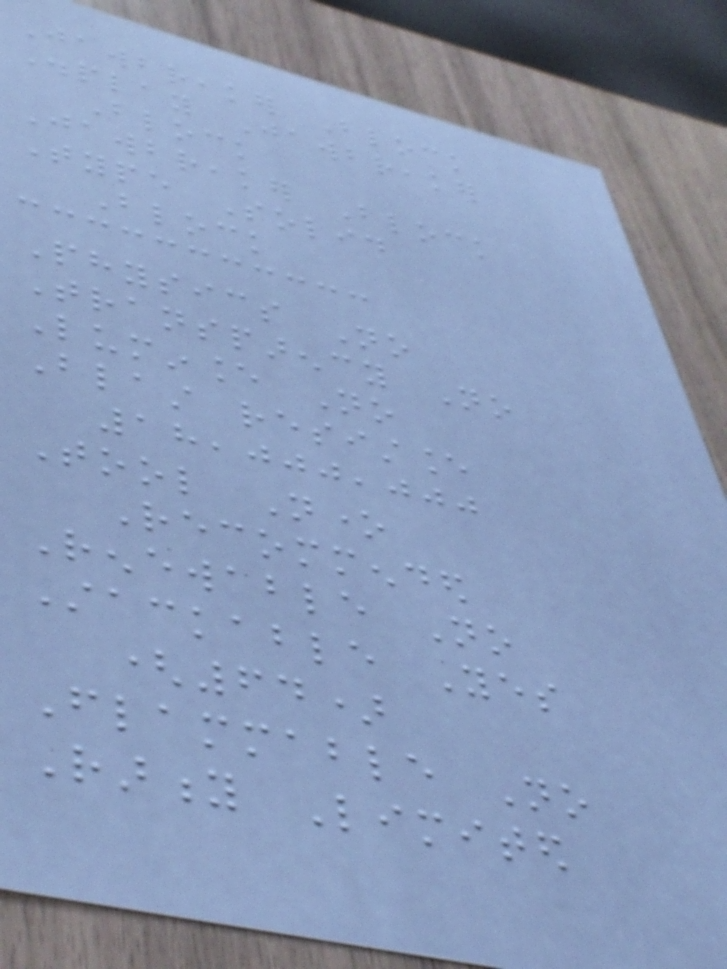Jawbreaker Block
Display Jawbreaker
Block
Jawbreaker Block
Type Solid
Block
Physics No
Transparency No
Luminance No
Blast resistance
18,000,000
Tool None
Recommended
Renewable No
Stackable Yes
(64)
Flammable No
Rarity Limited
